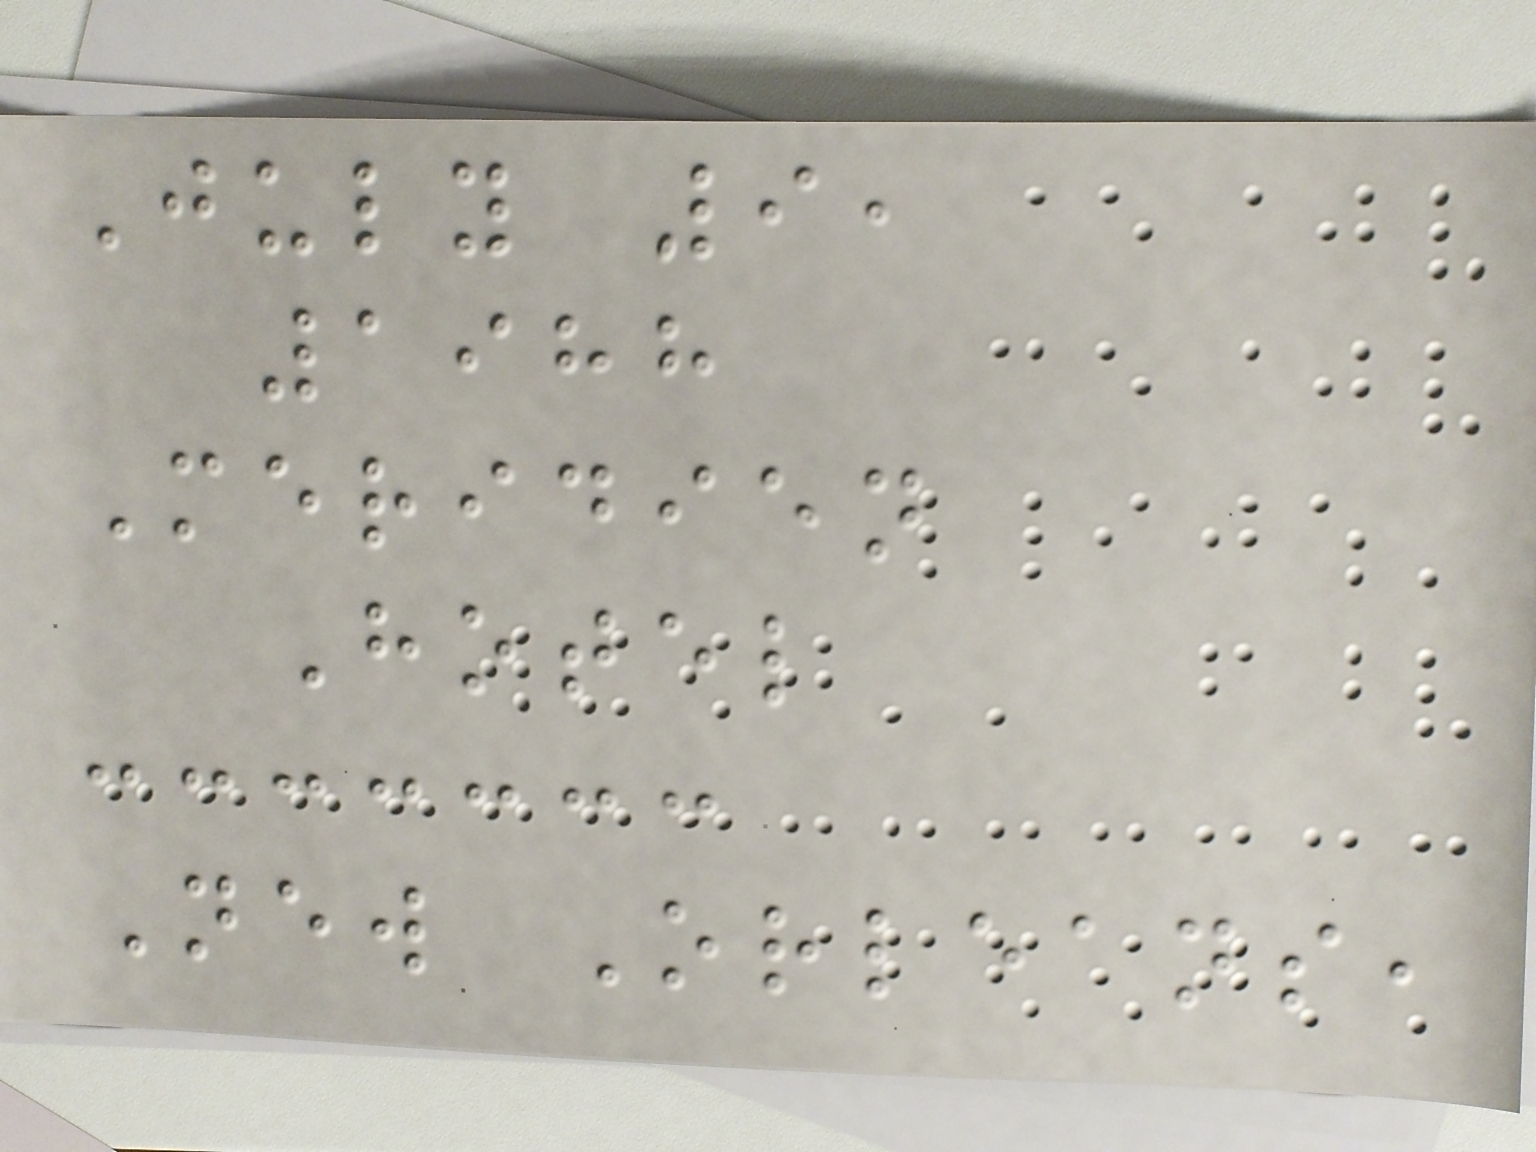July 9,
1988
Meridien
Hotel
New Orleans,
